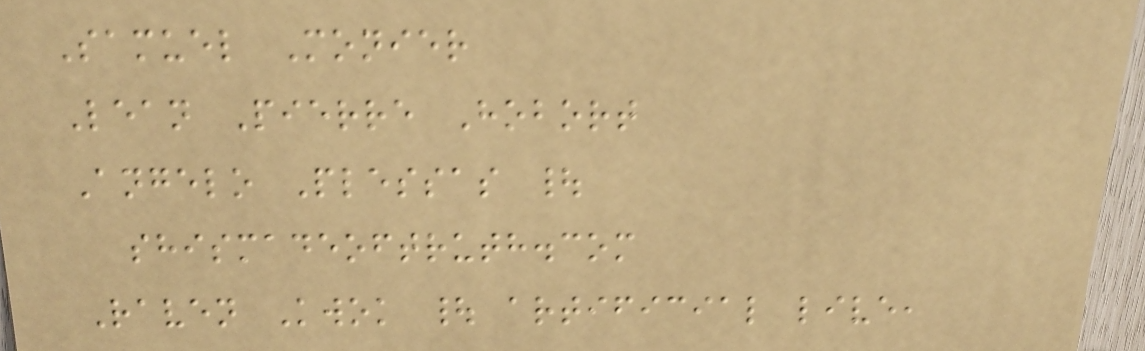Samuel Monier
Lean Pierre Hobort
Angelo Plessas |
shismadeoftruth.com
Raven Kwok | artificial live,
